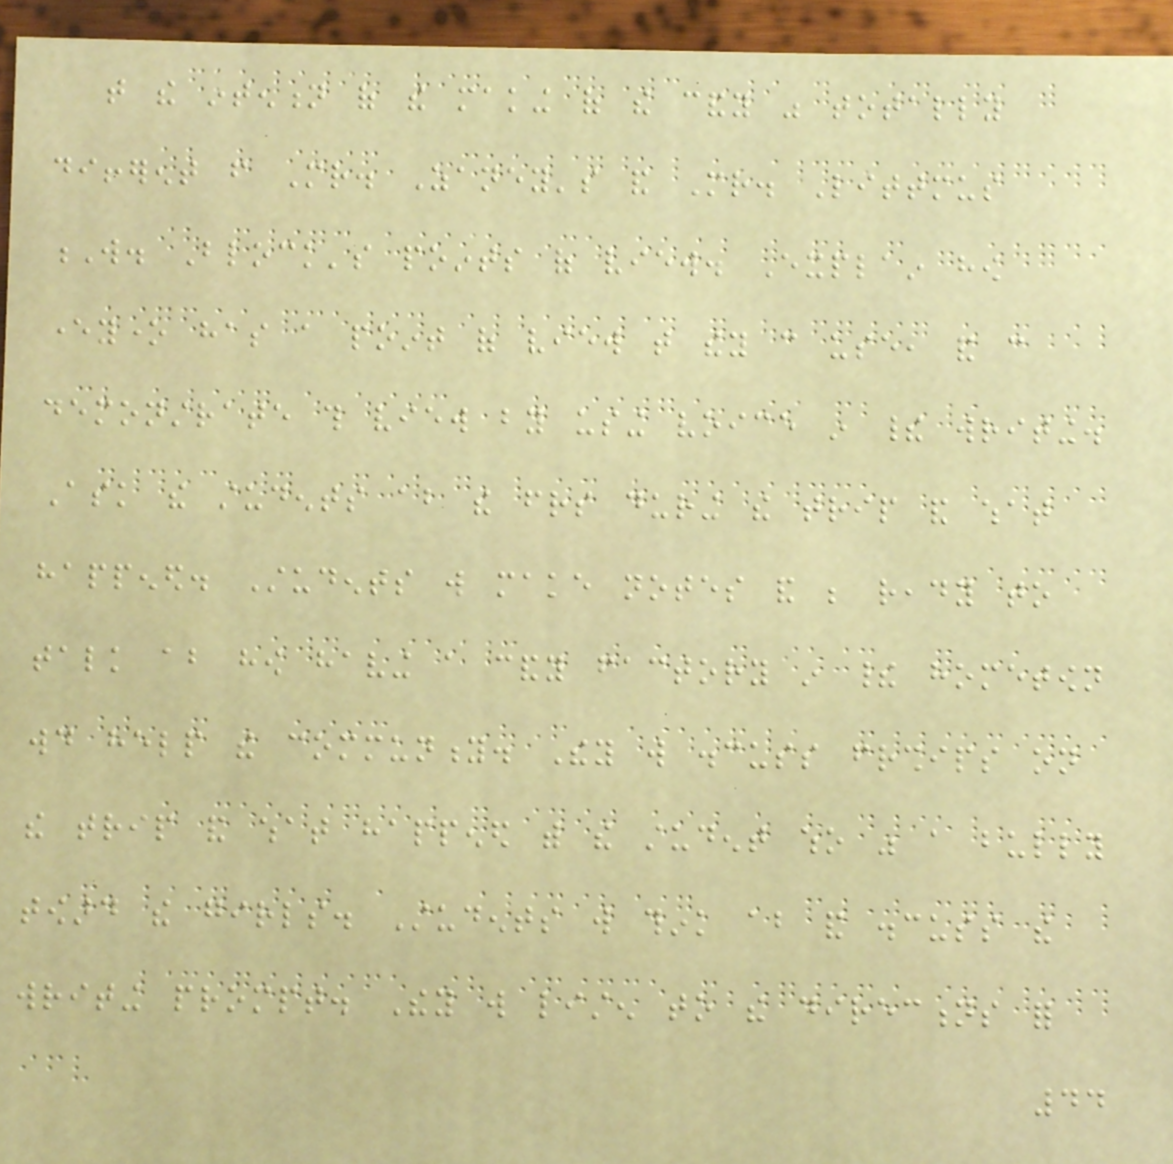that the intention of the making of the candy was totally
different from Mr. Zaney's and Mr. Littmus
W. Block's points of view. Explain how
everyone has a point of view that they can use, and can
demonstrate this view by using voice in their writing.
Ask the students about the friends during the trip and what
happened. Students will make notes and be ready to
talk about how having a candy factory in their hometown
would help the community. They will discuss friendships on
the trip and what happened with the student who was a bully
toward the girls. Students will think about and discuss the
writing prompt. They will listen to the directions for
44
